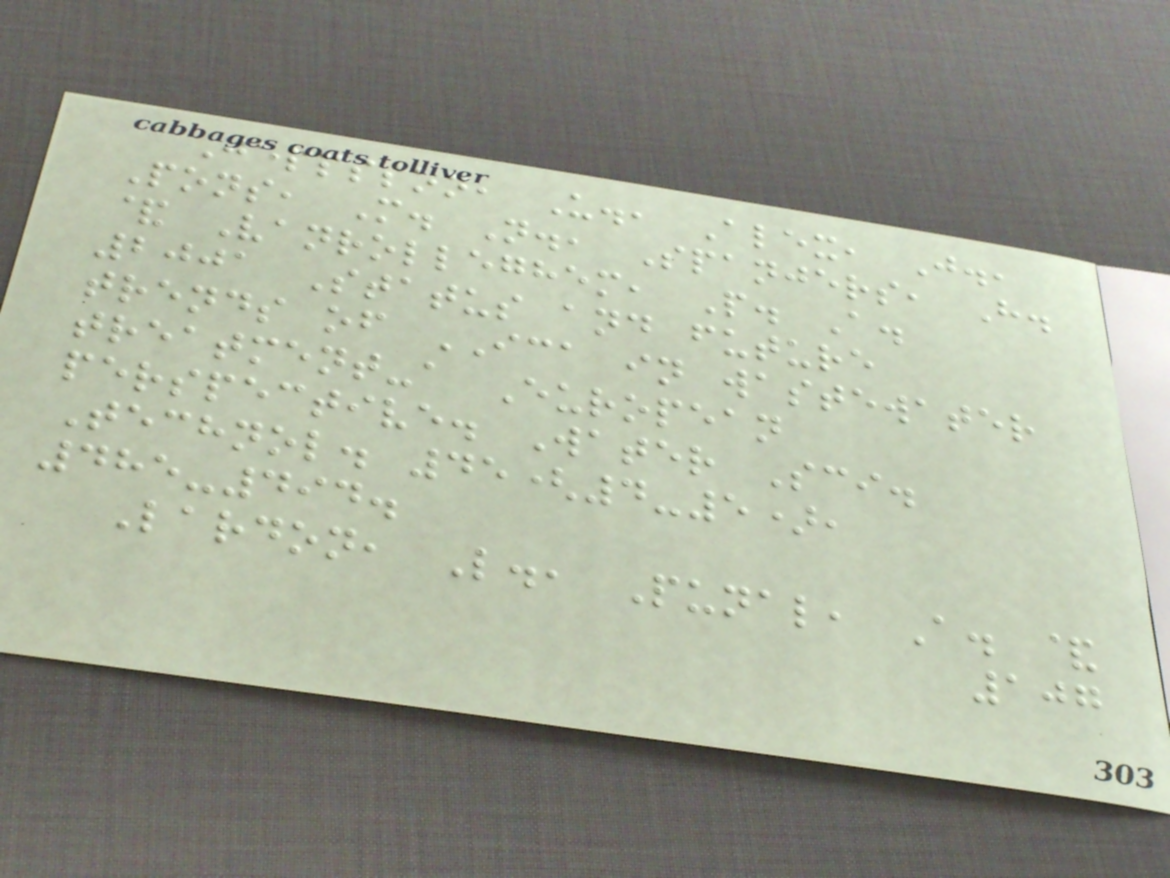Jeppsson, U., Alex, J.,
Pons, M. N., Spanjers, H.
& Vanrolleghem, P. A.
2001 Status and future
trends of ICA in wastewater
treatment-a European
perspective. Water Sci.
Technol. 45(4-5),
485-494.
Lardon, L., Punal, A. &
107
